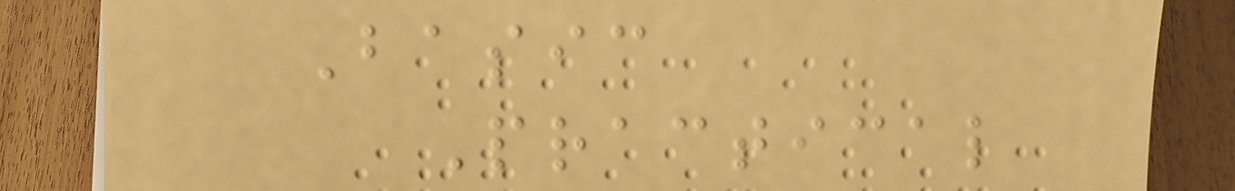Basic
Practical
